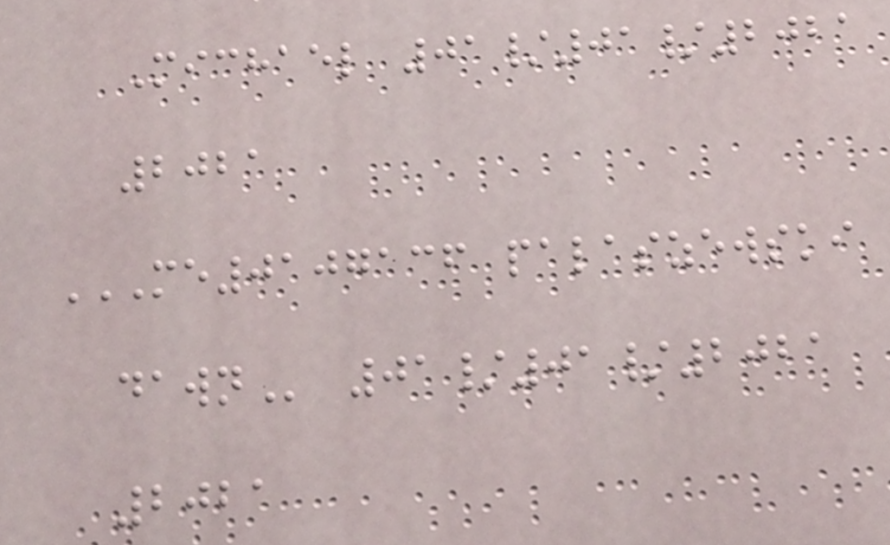Michael 01/01/2021
2021
ME0107136 PALASZEWSKI
DAWN 01/01/2021
2021
